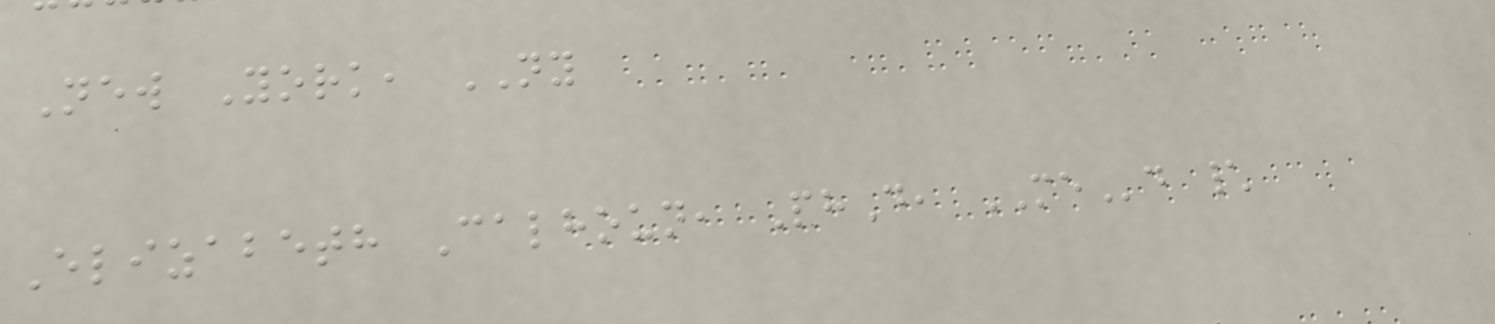New York, NY
Elizabeth Calhoun, PhD, MEd \
